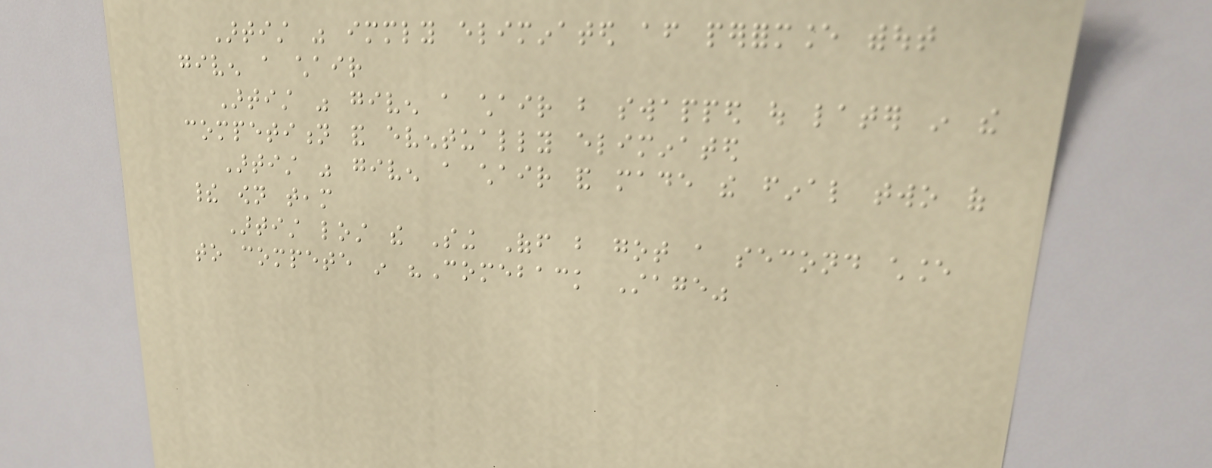Artist was immediately eliminated after performance without
given a chair
Artist was given a chair but swapped out later in the
competition and eventually eliminated
Artist was given a chair and made the final two of
their own team
Artist lost the Sing Off but got a second chance
to compete in "Comeback Stage"
